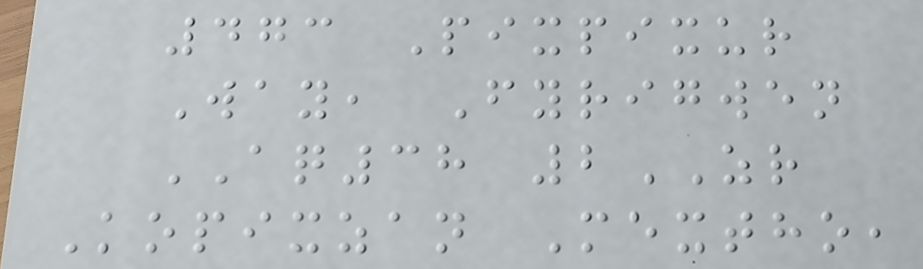473 Pixpixur
Way, Fyrigwen
AQ38 2ZR
Kopixzan Mextho,
